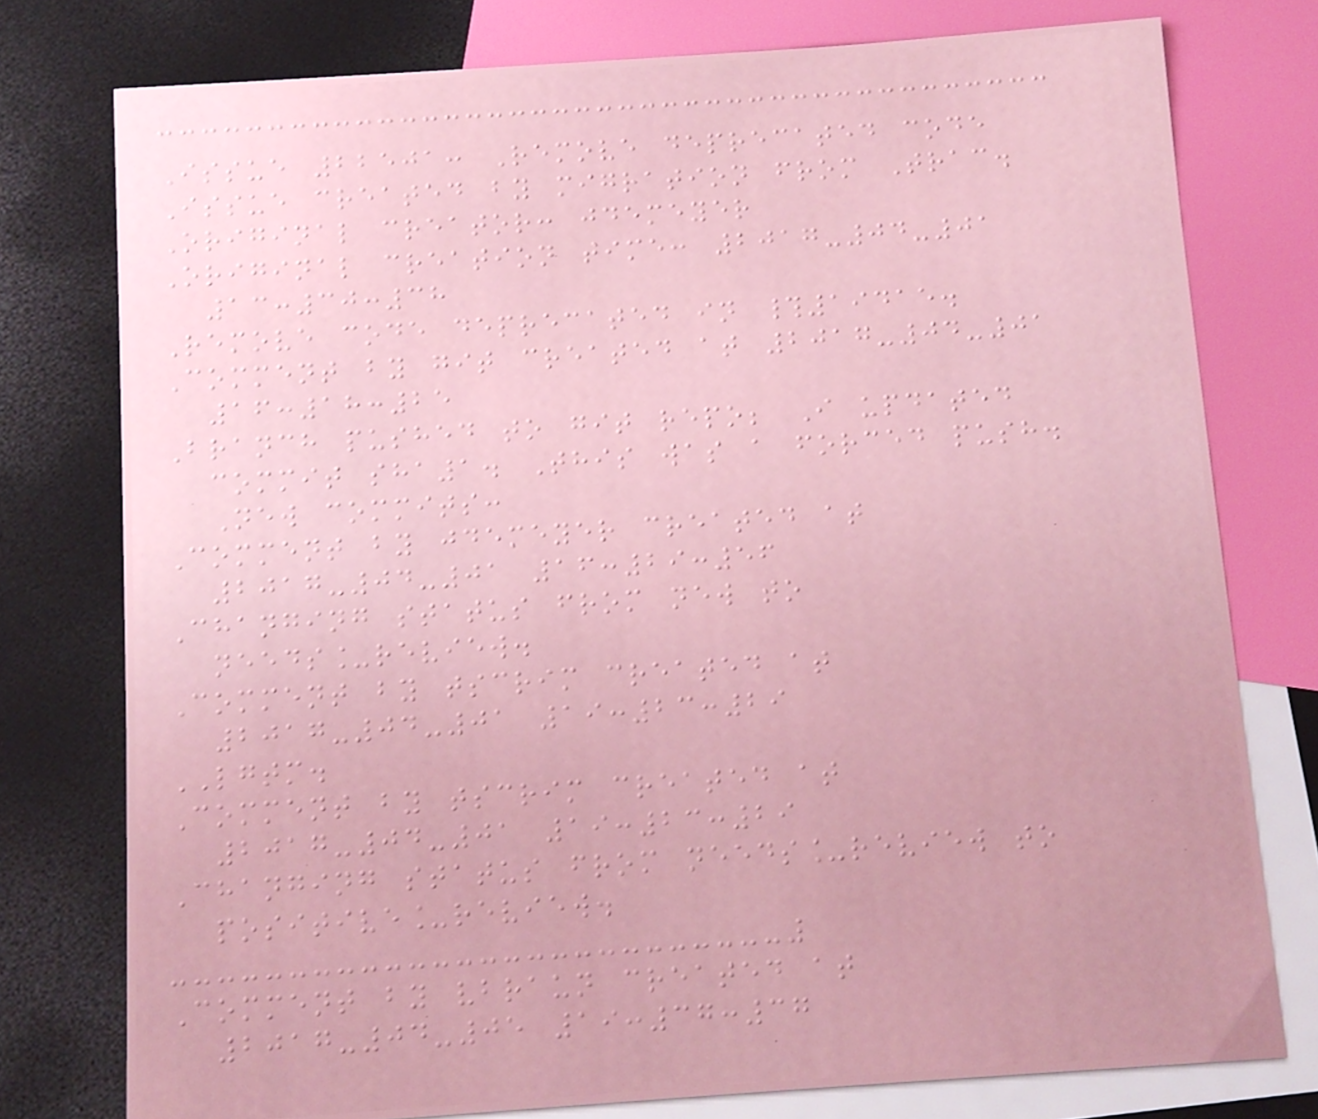Issue 22501: Remove deprecated code
Issue created by migration from Trac.
Original creator: jdemeyer
Original creation time: 2017-04-01
13:30:38
Remove code deprecated in #19415.
Comment by git created at 2017-04-01
16:18:25
Branch pushed to git repo; I updated
commit sha1. This was a forced push.
New commits:
Comment by jdemeyer created at
2017-04-01 16:29:56
Changing status from new to
needs_review.
Comment by tscrim created at
2017-04-01 19:23:29
LGTM.
Comment by tscrim created at
2017-04-01 19:23:29
Changing status from needs_review to
positive_review.
Comment by vbraun created at
2017-04-05 19:37:37
